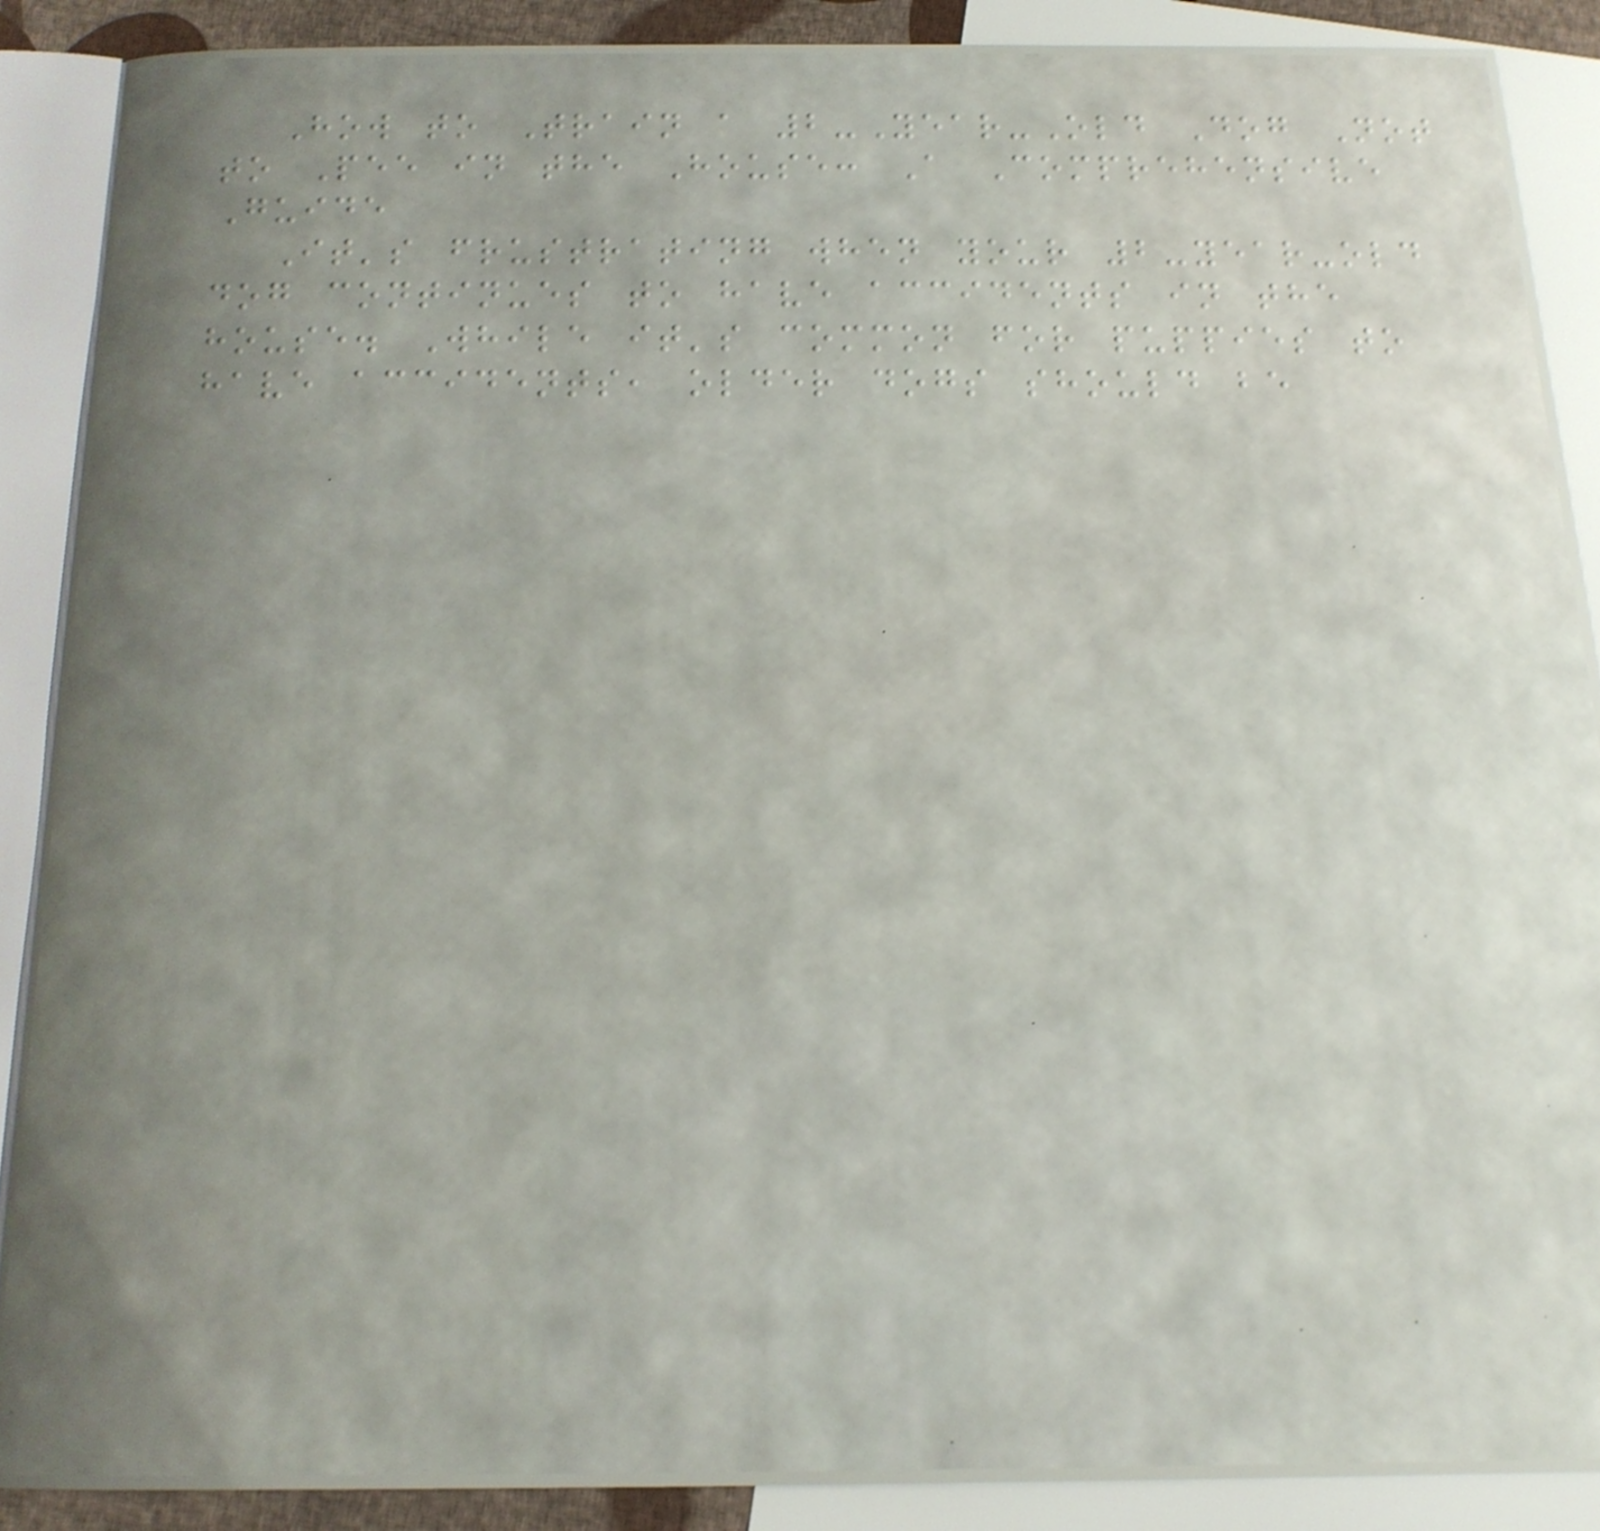How to Train a 2-Year-Old Dog Not
to Pee in the House: A Comprehensive
Guide
It's frustrating when your 2-year-old
dog continues to have accidents in the
house. While it's common for puppies to
have accidents, older dogs should be
